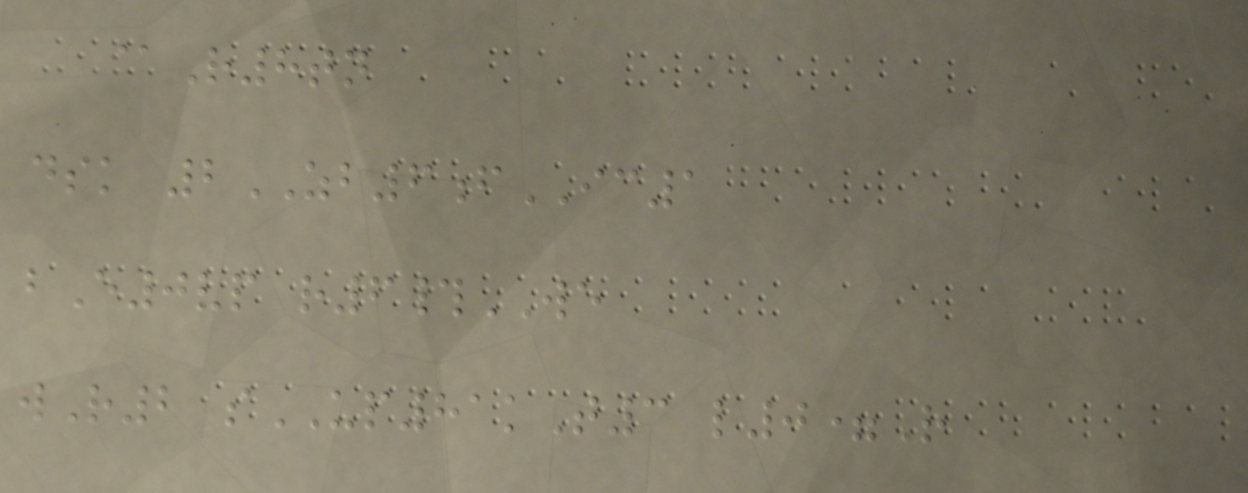@R8tn
dsk 2ZB6fIC1
bE0vp r6#WE
wR2 sUP81kT3 l0=R
